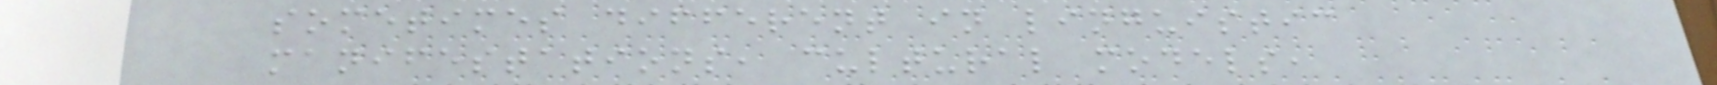sometimes different in linguistic
manifestations, cultural models,
